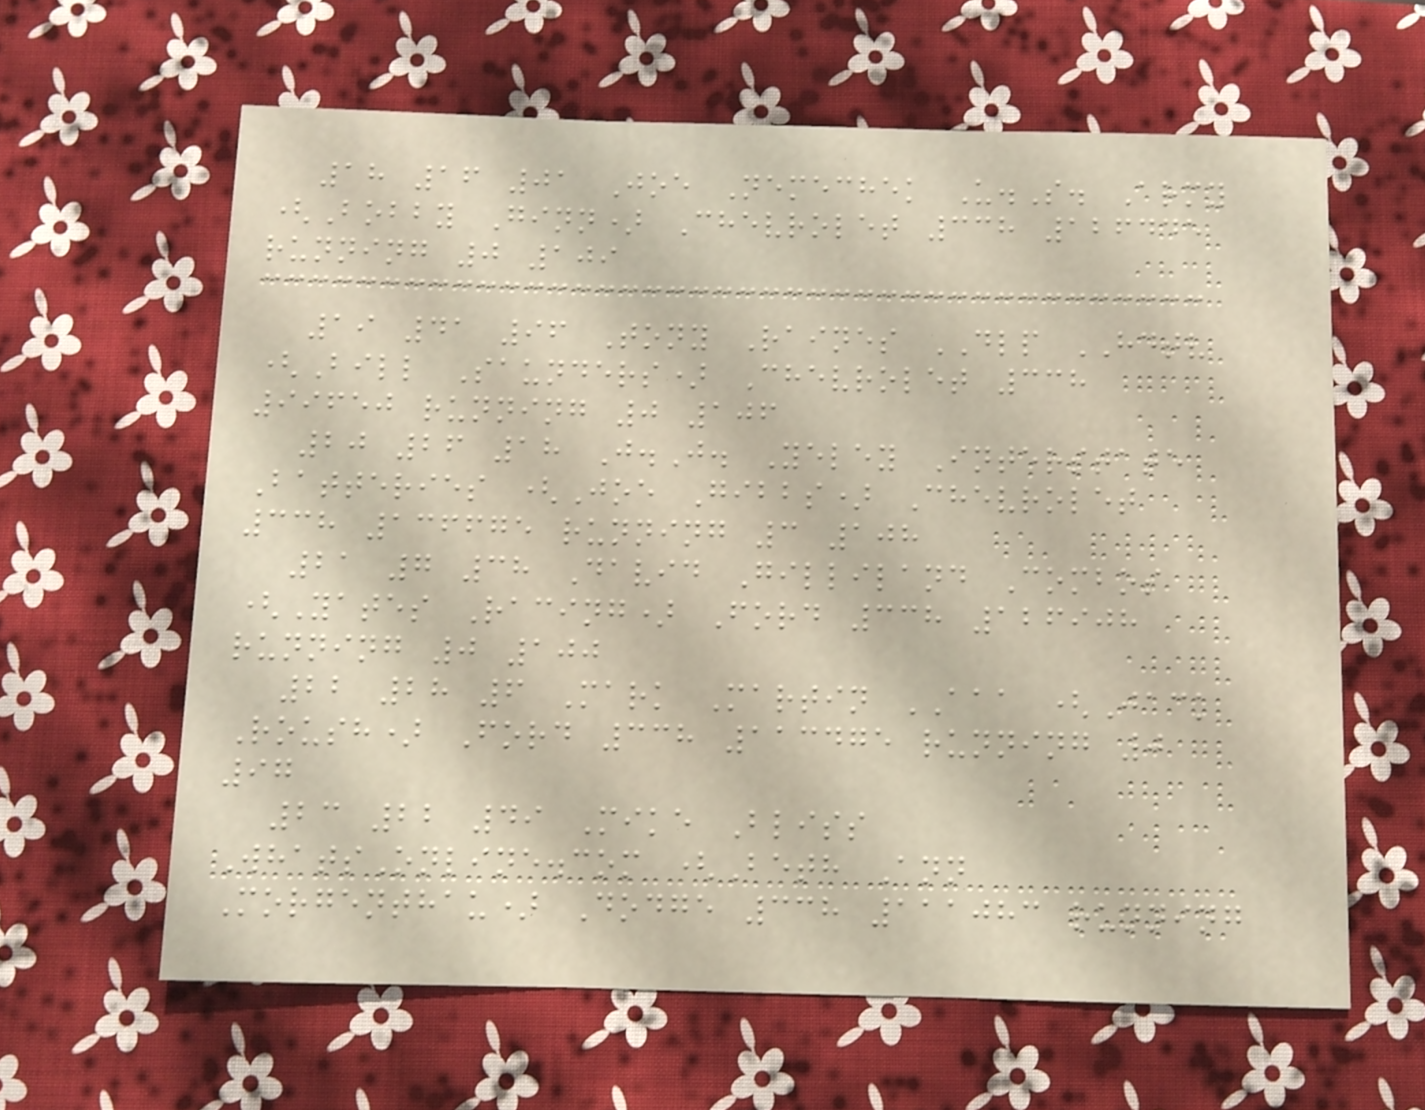18 16 01 Joe Nemechek U.S. Army
(Bobby Ginn) Chevrolet 338 126445
running 0 109
19 41 96 Tony Raines DLP HDTV
(Bill Saunders) Chevrolet 338
99650 running 0 106
20 26 18 J.J. Yeley Interstate
Batteries (Joe Gibbs) Chevrolet
338 136675 running 3 108
21 7 38 David Gilliland Combos
(Yates Racing) Ford 338 126908
running 0 100
22 28 6 Mark Martin AAA (Jack
Roush) Ford 338 113475 running 0
97
23 22 49 Mike Bliss
WhatsOnline.com (Beth Ann
Morgenthau) Dodge 338 111083 running
